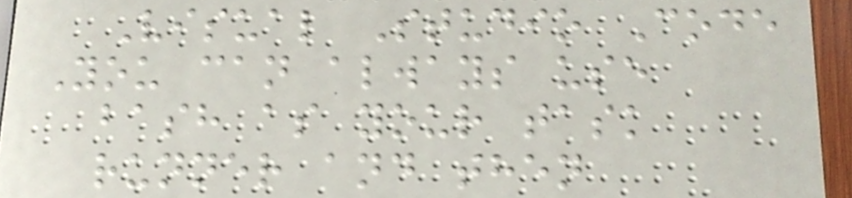Visual Studio Code
You can always use
bash as your task
runner and then
